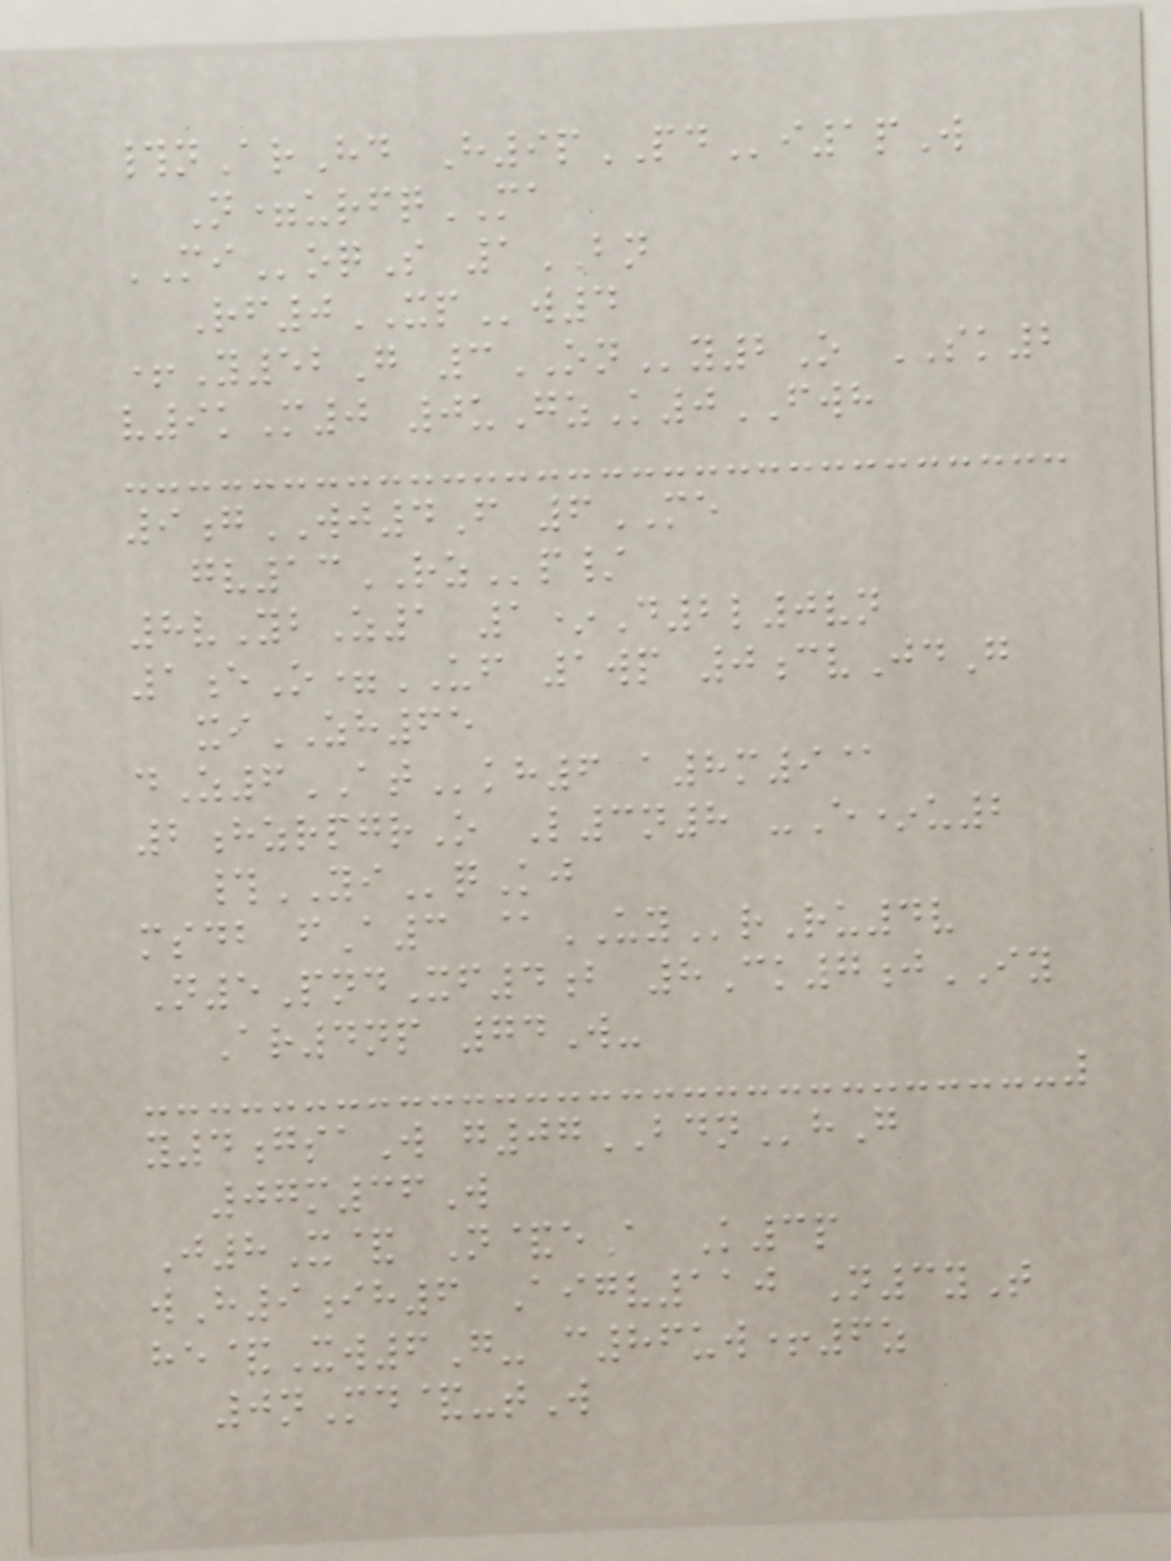#nArHd H9pPDi1pW
N=urfqMA
MIoqS 1BN
Rf0XPw4
+Y52G 3ONy2O SK2
v9kM0 0uGzK0FWH
9gWJ4F 6ME
gv13RZp/
8vYbZ1 1*D2l0vn
1eO=UF 1wp 0cvJdG
xiZH65
dZ6ATkh6 a8m9@
2hzrpgrO L3n8 -E*u2
#YIqKj
msdb fA3 @UYrRu4v
N5PndXf4b 8Ck7jIY
Ar4np 74W-
y4gsaW g07BDNhG
07m36W
J8X& N&eA K3p
wH9ih6 Aigv110 N3yT
he&Xw6G- c86uw+6z
0nMd&-tW
